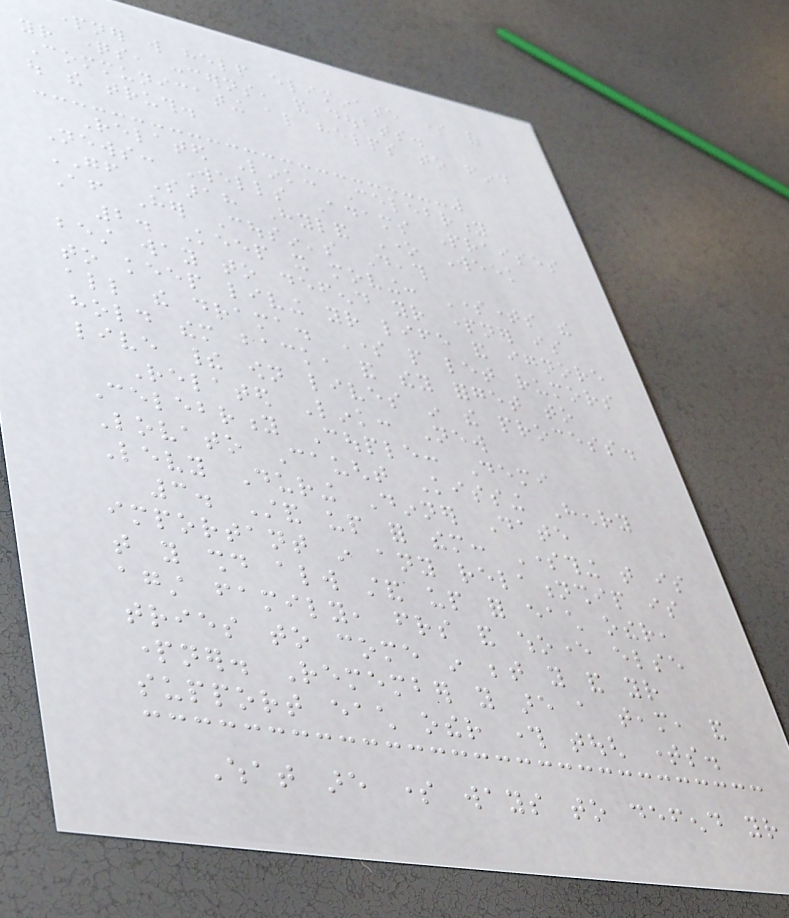partner will help eliminate some of
your questions, concerns, and doubts.
Communicating also helps to find
out the truth.
Related Link: Celebrity
News: Wells Adams Praises
GF Sarah Hyland One Week
After Her Cousin's Death
2. Keep it moving: Sometimes the
best way to defend your partner is
to keep living your life and ignore
all the drama. Some people let rumors
hold them back, and they forget to
live their own lives in the process.
Related Link: New
Celebrity Couple: Demi
Lovato Caught Kissing Henry
Levy During Dinner Date
3. Stand up for them: Something that is
important in any relationship is
that you should always stand up for each other,
against family, friends and whoever else
tries to come in between you and your
partner. Remember you are a team, and
support each other through tough times.
What are some ways to defend your
